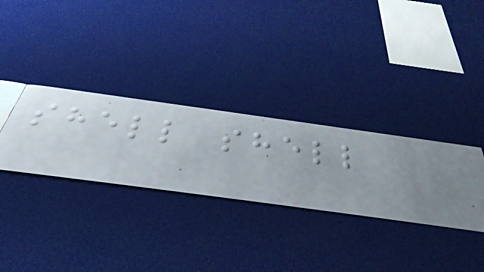shell shell
